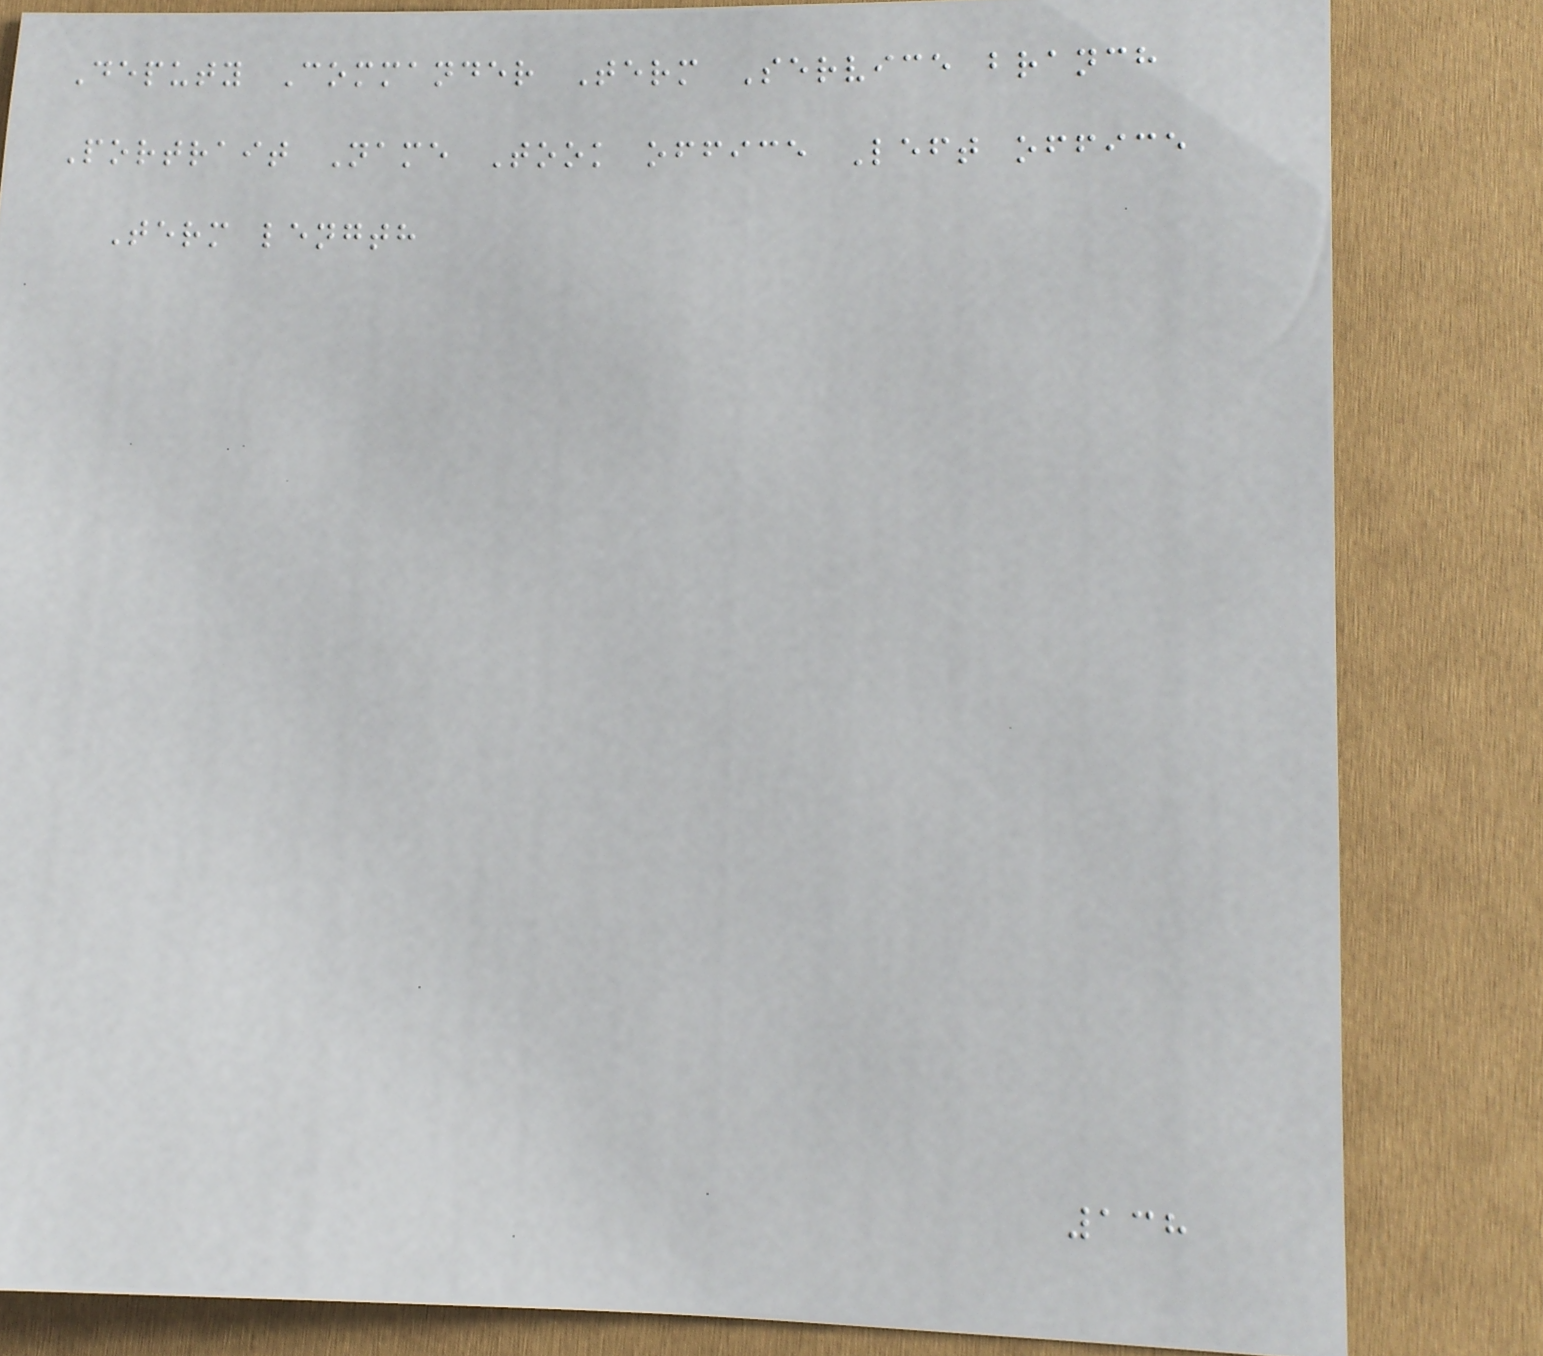Deputy Commander Term Service branch
Portrait Name Took office Left office
Term length
138
